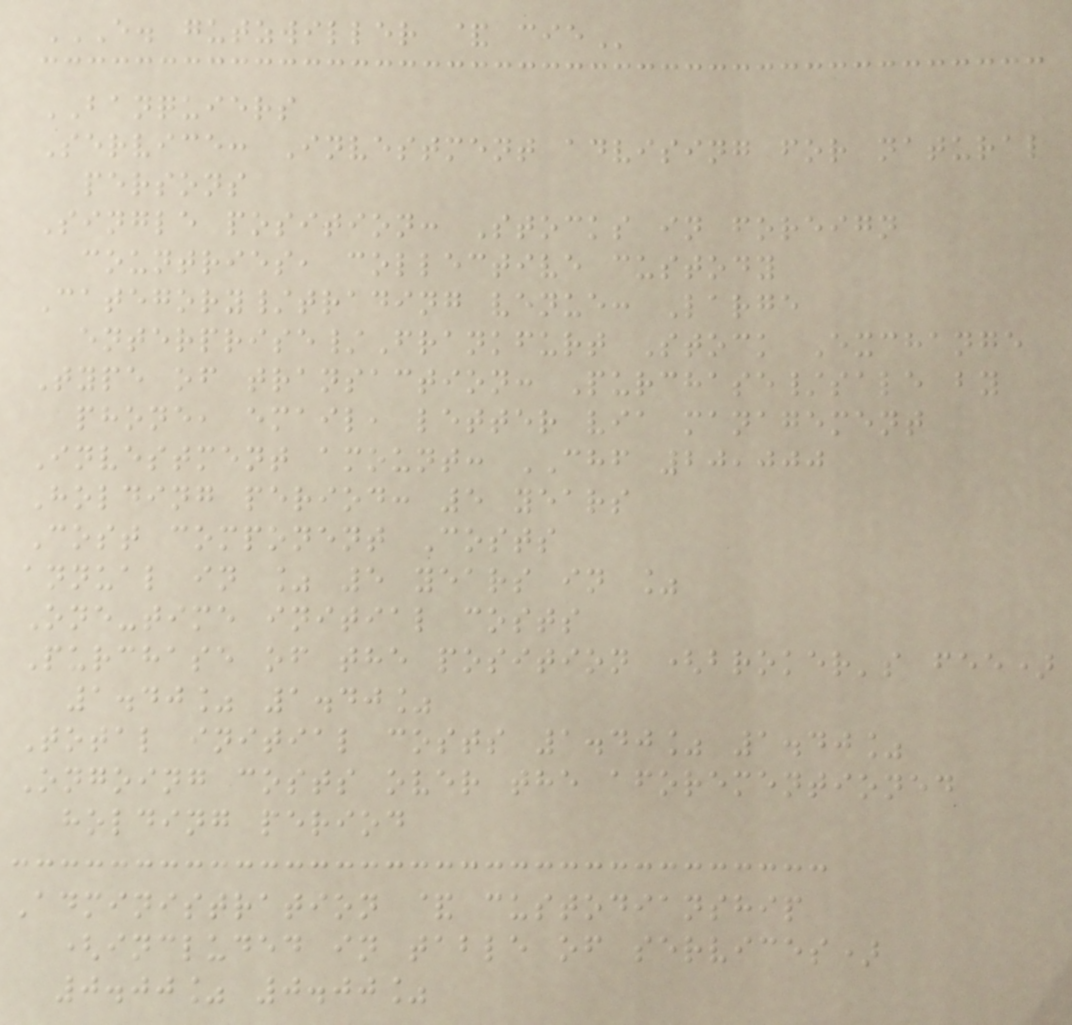E. GUTZWILLER & CIE
BANQUIERS
Service: Investment advising for natural
persons
Single position: Stocks in foreign
countries, collective custody
Category/trading venue: Large
enterprise/Frankfurt Stock Exchange
Type of transaction: Purchase/sale by
phone, email, letter via management
Investment amount: CHF 20,000
Holding period: 5 years
Cost component Costs
annual in % 5 years in %
One-time initial costs
Purchase of the position (broker's fee)
1.40% 1.40%
Total initial costs 1.40% 1.40%
Ongoing costs over the aforementioned
holding period
Administration & custodianship
(included in table of services)
0.00% 0.00%
